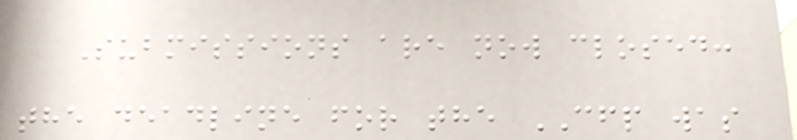Submissions are now closed:
the deadline for the CFP was
